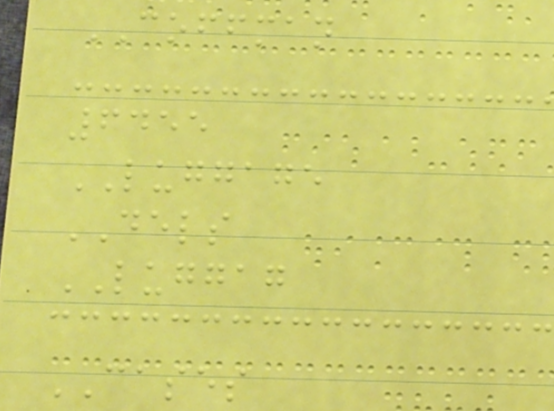COFFMAN
6455
LUGGAGE
DELS
LUGGAG
CASES
